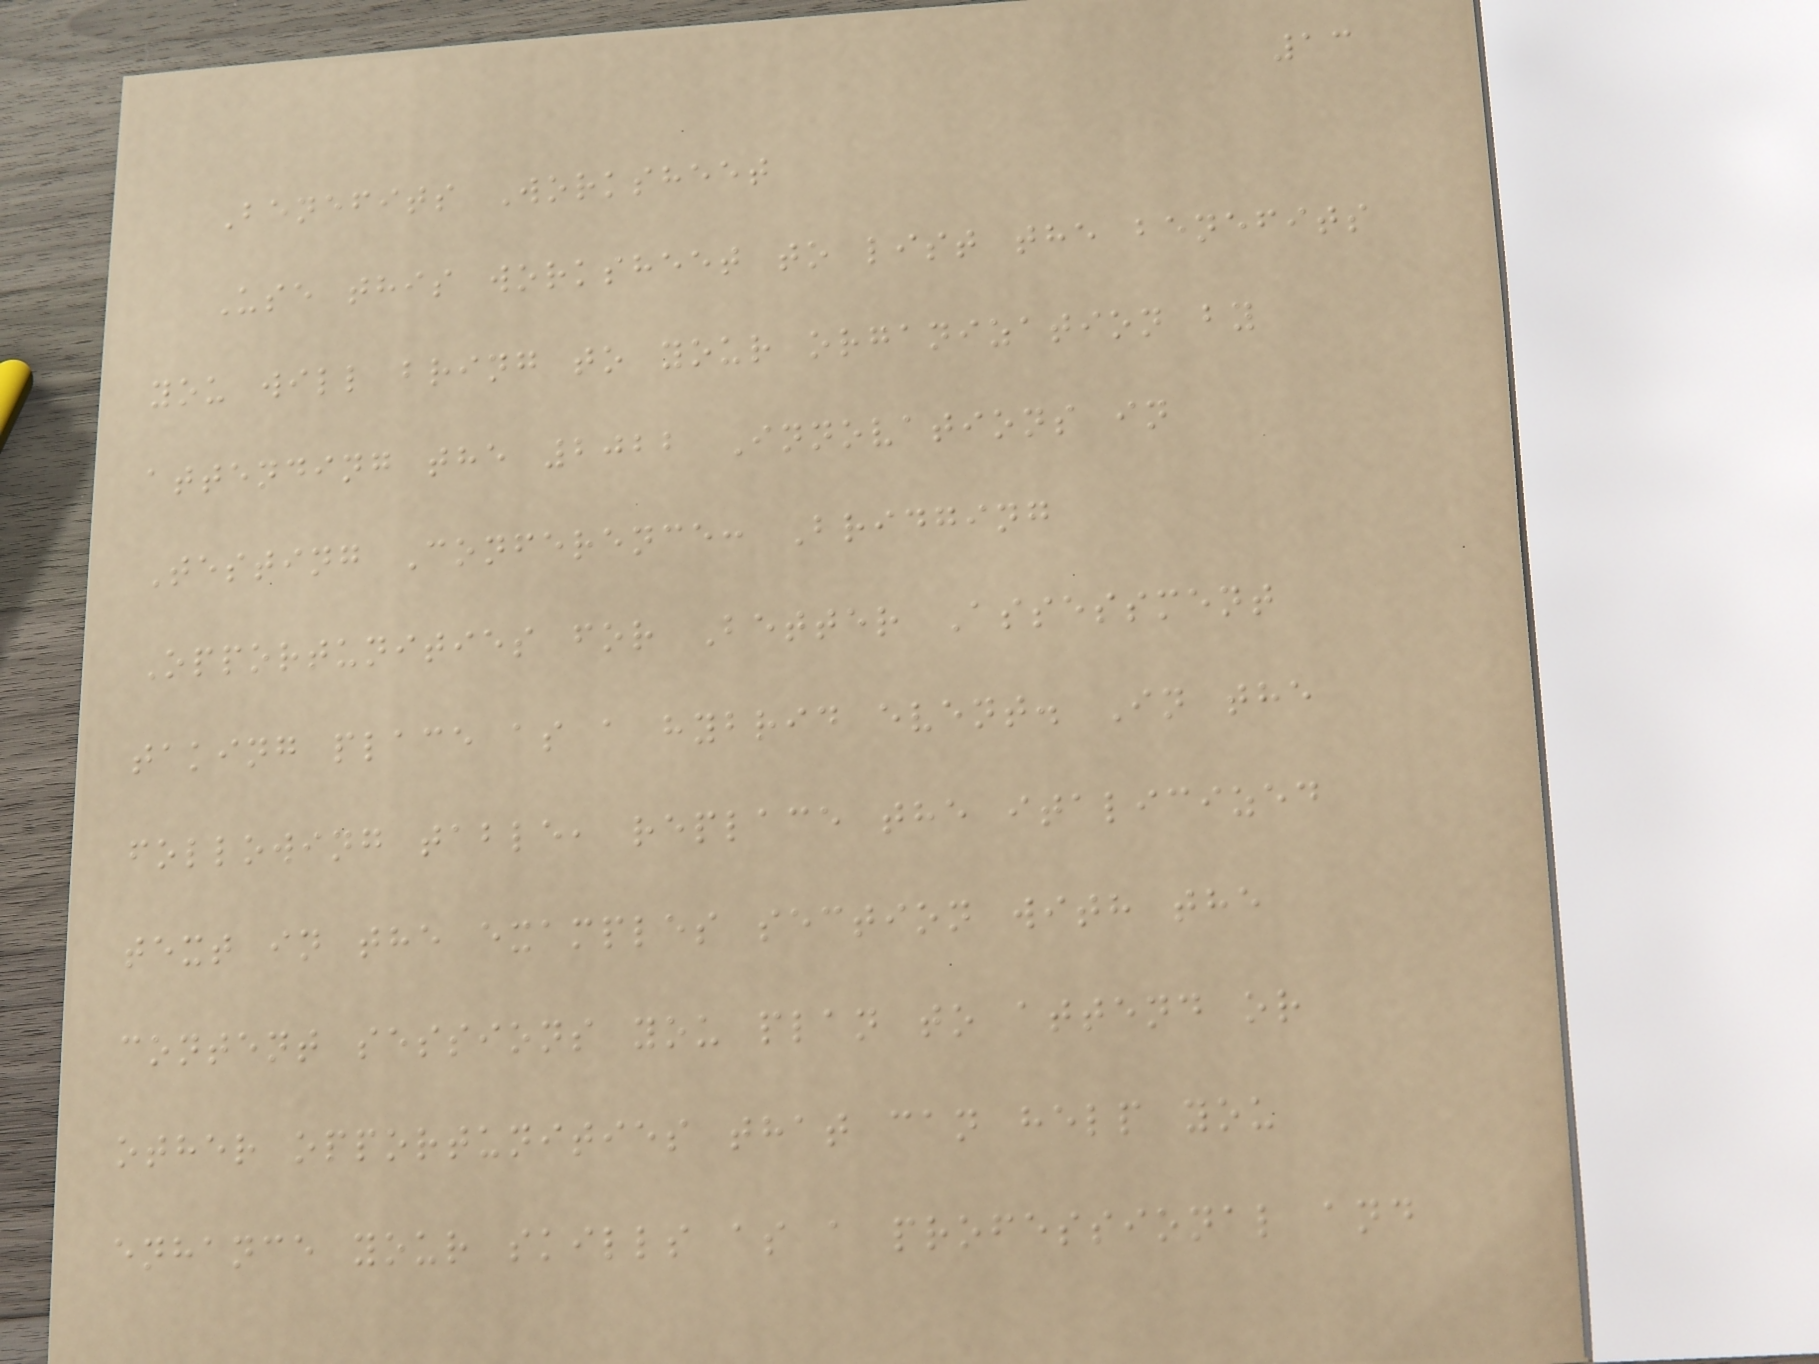13
Benefits Worksheet
Use this worksheet to list the benefits
you will bring to your organization by
attending the 2022 Innovations in
Testing Conference: Bridging
Opportunities for Better Assessment
taking place as a hybrid event. In the
following table, replace the italicized
text in the examples section with the
content sessions you plan to attend or
other opportunities that can help you
enhance your skills as a professional and
